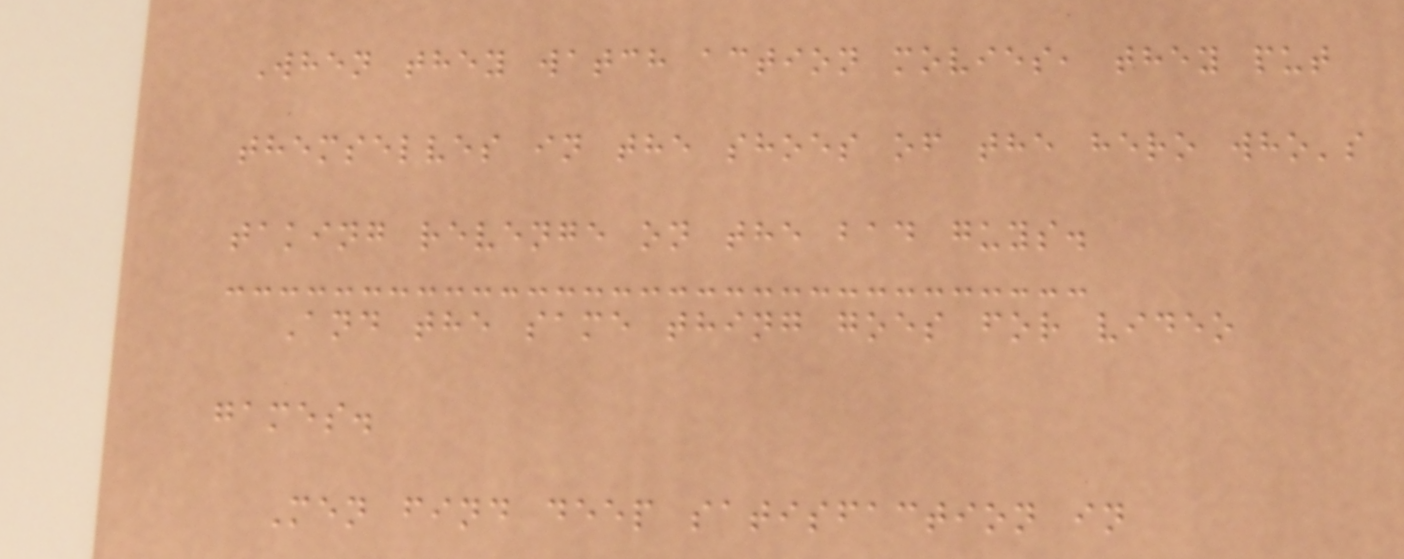When they watch action movies, they put
themselves in the shoes of the hero who's
taking revenge on the bad guys.
And the same thing goes for video
games.
Men find deep satisfaction in
